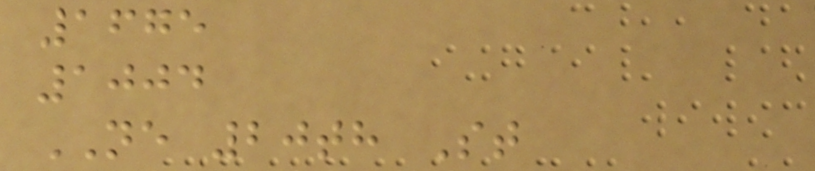1675
1004
NE 20th St
